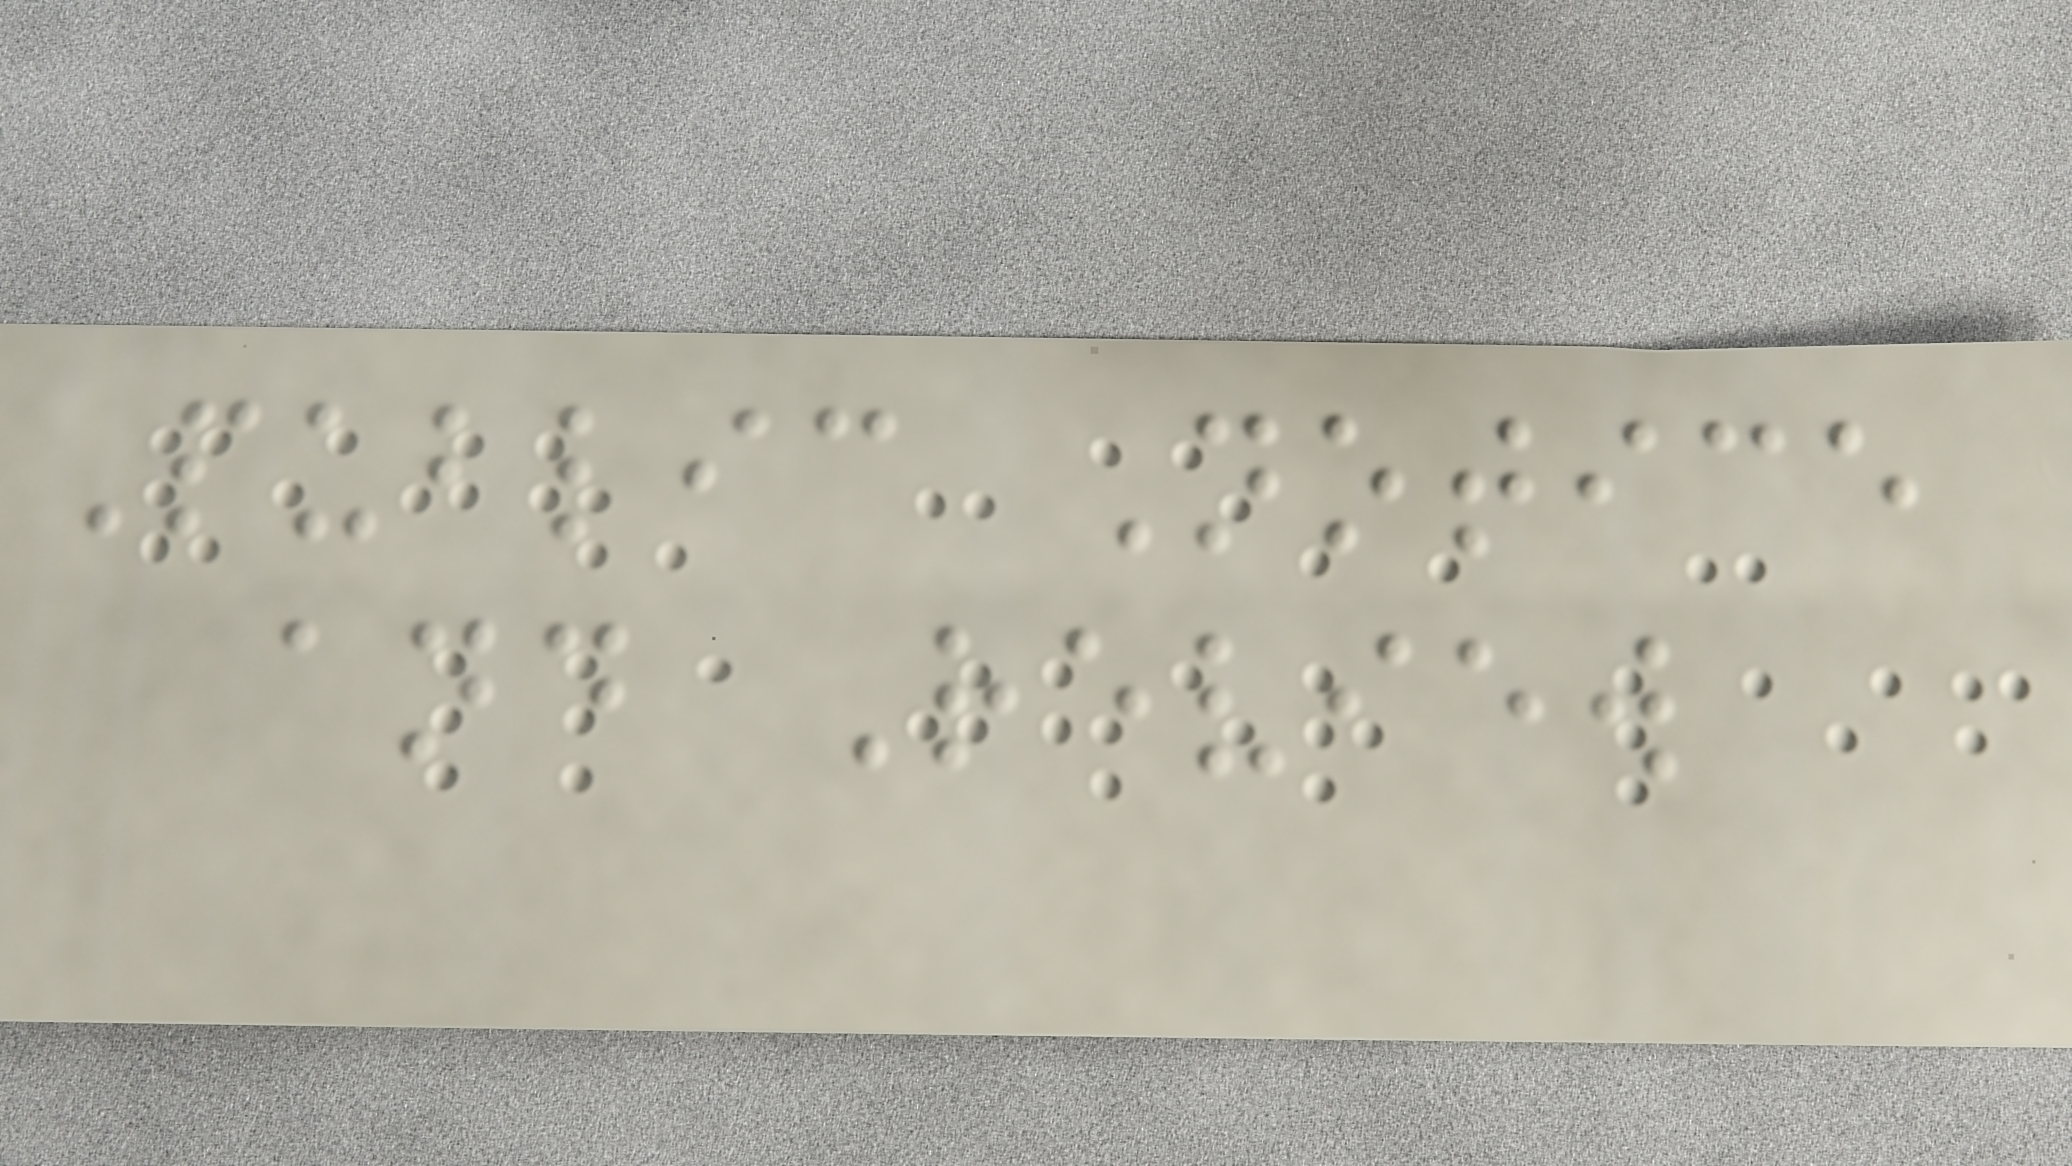Public Notice
and Review
